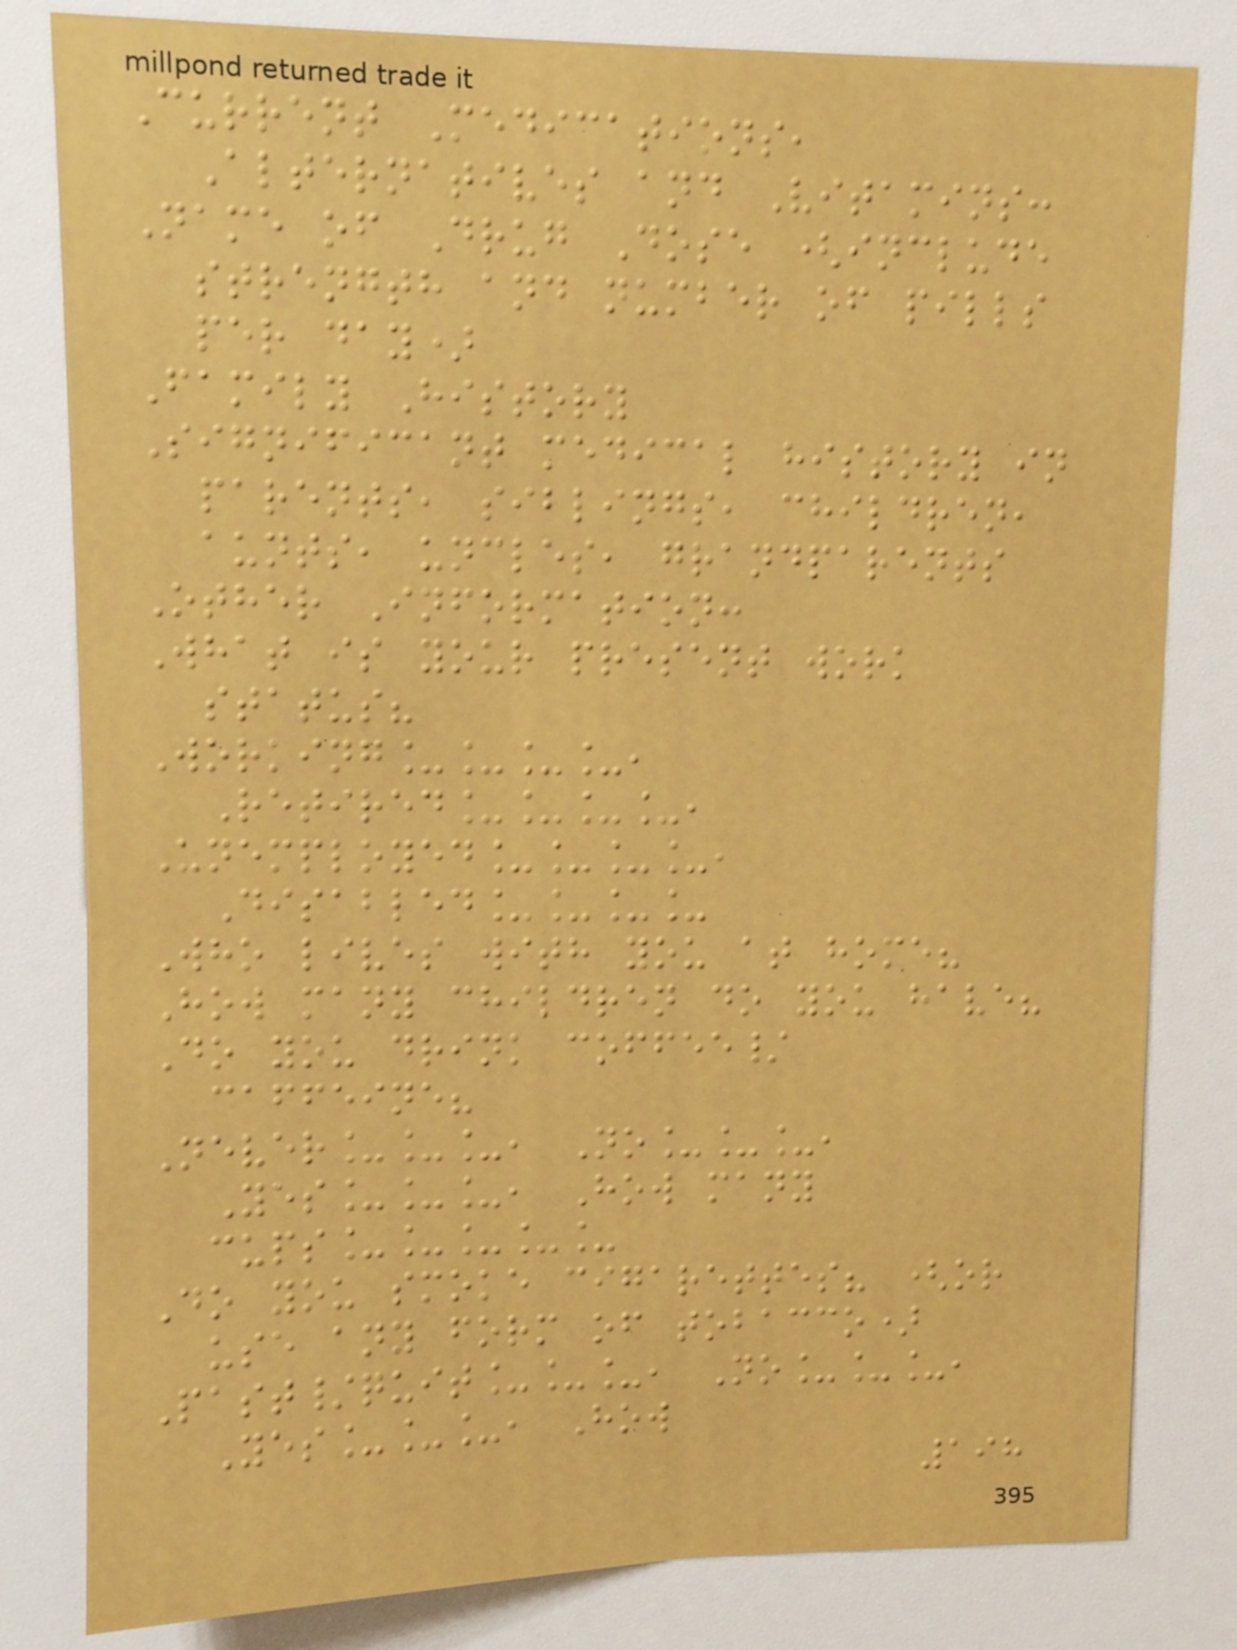Current Medications,
Alternatives and Vitamins:
Name of Drug Dose (include
strength and number of pills
per day)
Family History
Significant medical history in
parents, siblings, children,
aunts, uncles, grandparents
Other Information:
What is your present work
status?
Working____,
Retired____,
Unemployed____,
Disabled____
Who lives with you at home?
How many children do you have?
Do you drink coffee/
caffeine?
Never___, No___,
Yes___, How many
cups_____
Do you smoke cigarettes? (or
use any form of tobacco)
Past/quit___, No___,
Yes___, How
198
